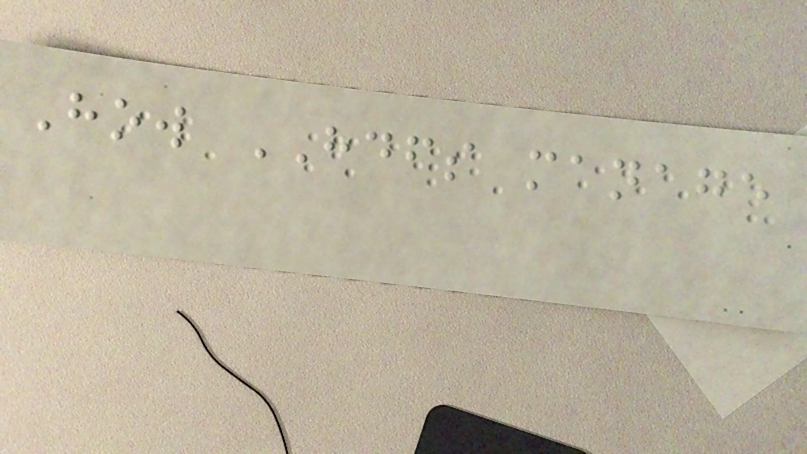How HDFS manage
